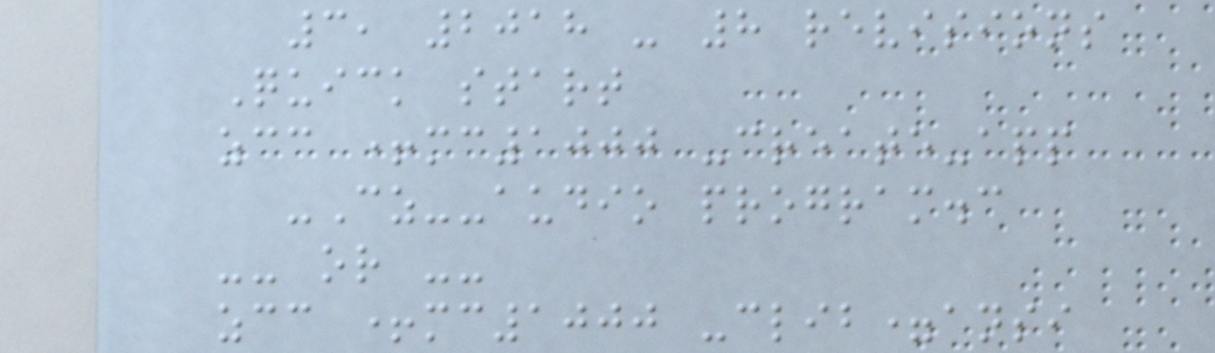3, 2018 - 8 revisions
Quick start
zcc +mc1000 -create-app
-Cz--audio program.c
-- or --
zcc +mc1000 -clib=ansi
